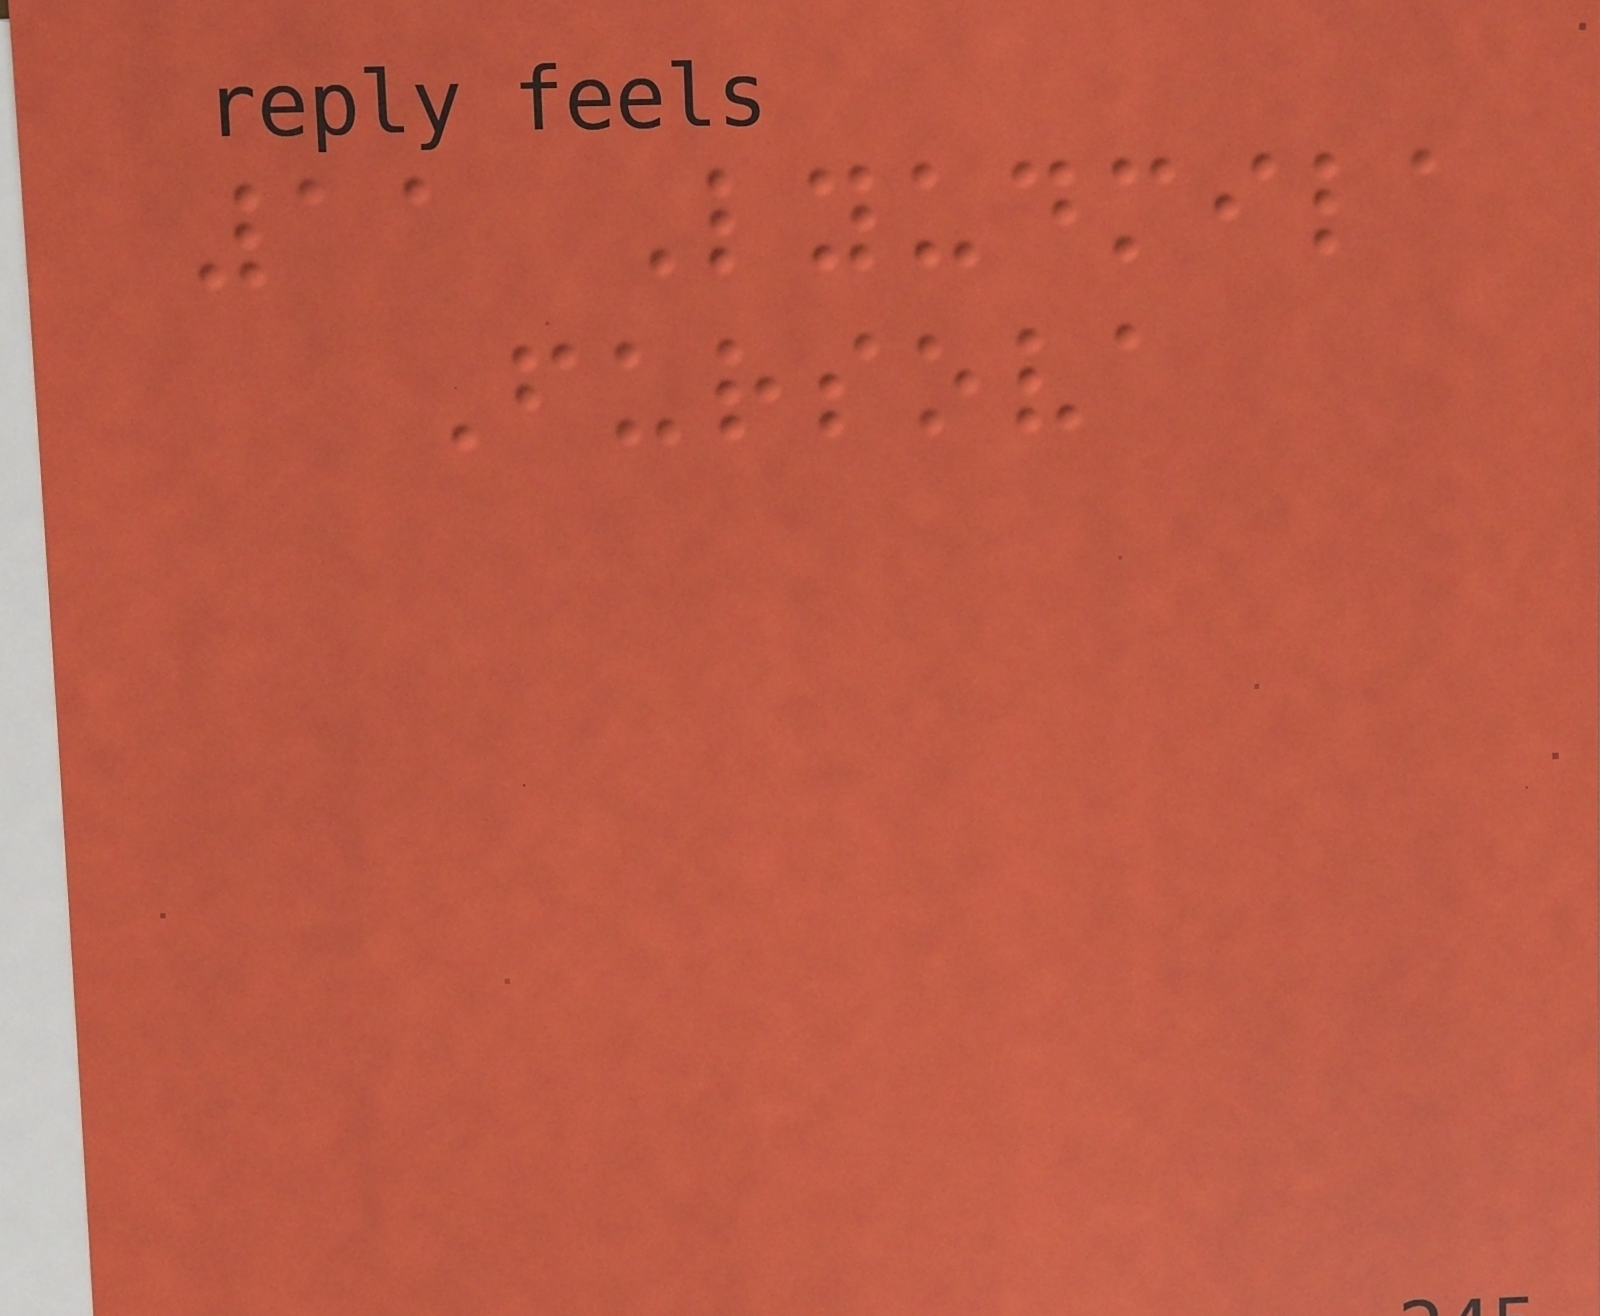11 Lyudmila
Fursova
